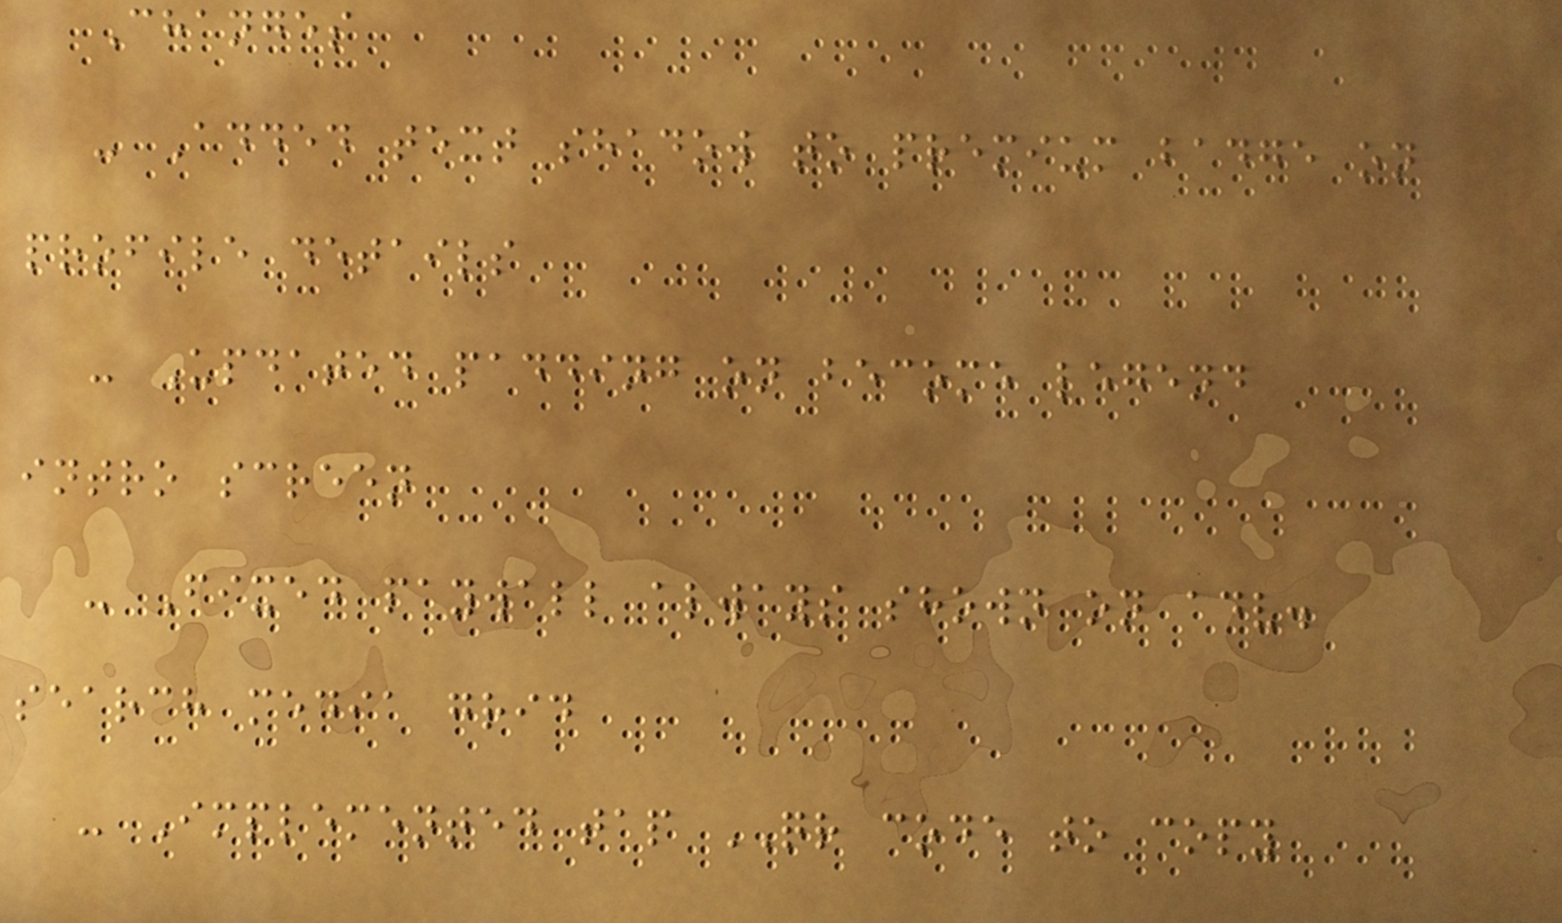Changes
- Added text shadow to premium badge on
profile details
- Updated padding on become legend
intro screen
- Fixed paywall always shown on adv.
search media grid
- Implemented tap QR code to copy
